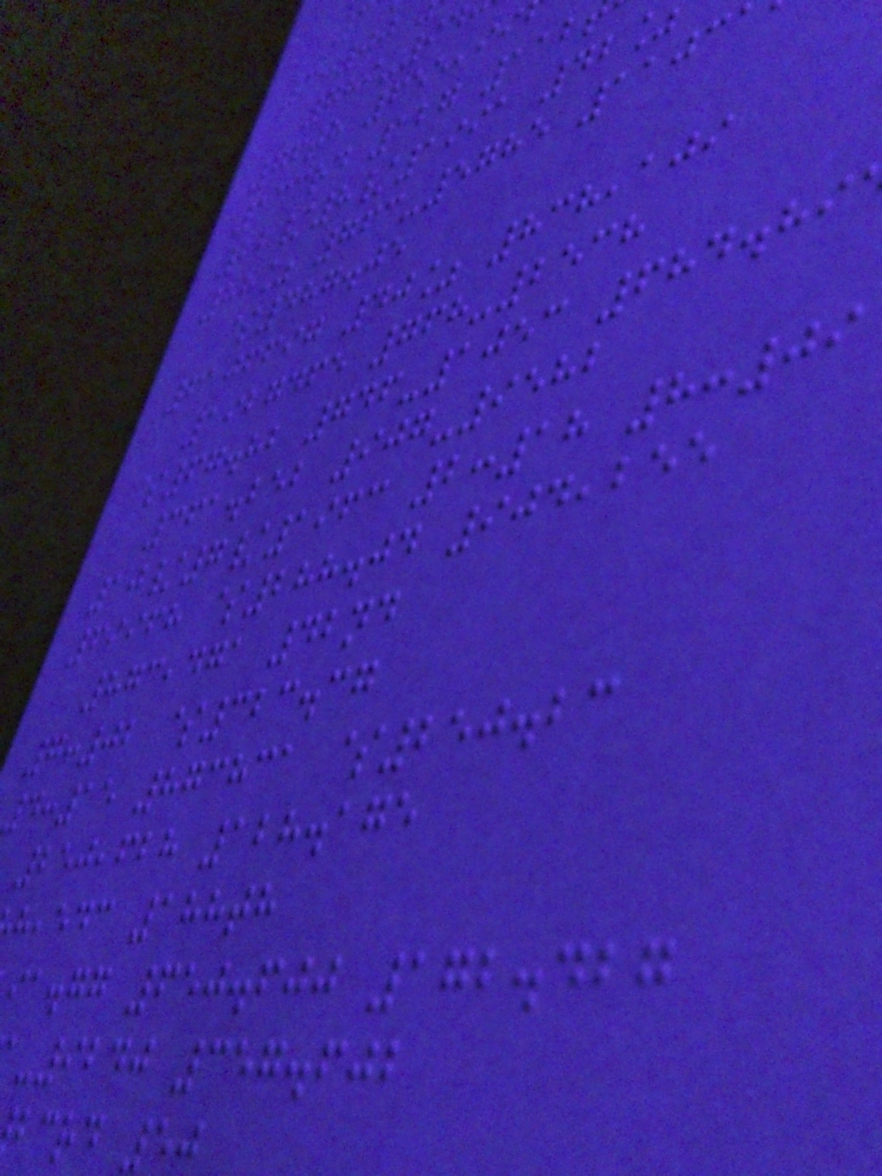789-94
76th 655,99
133rd 127 112
22/8/1991 42
88% 763-5785 1103
$487.05
6106697 40% 838,109
1927465 768-2538
$67.82 746-1053 684.89
361.252 907-9582
10/7/1963 2:18 8:09
69968 $288.04 904,255
873,471 42nd
7:02 $323.37
4:15 873831 $250.23
250,628 128.175
,edc 188th
ia.gg 650.600 172.427
-9240 357.602
bcrd 5
